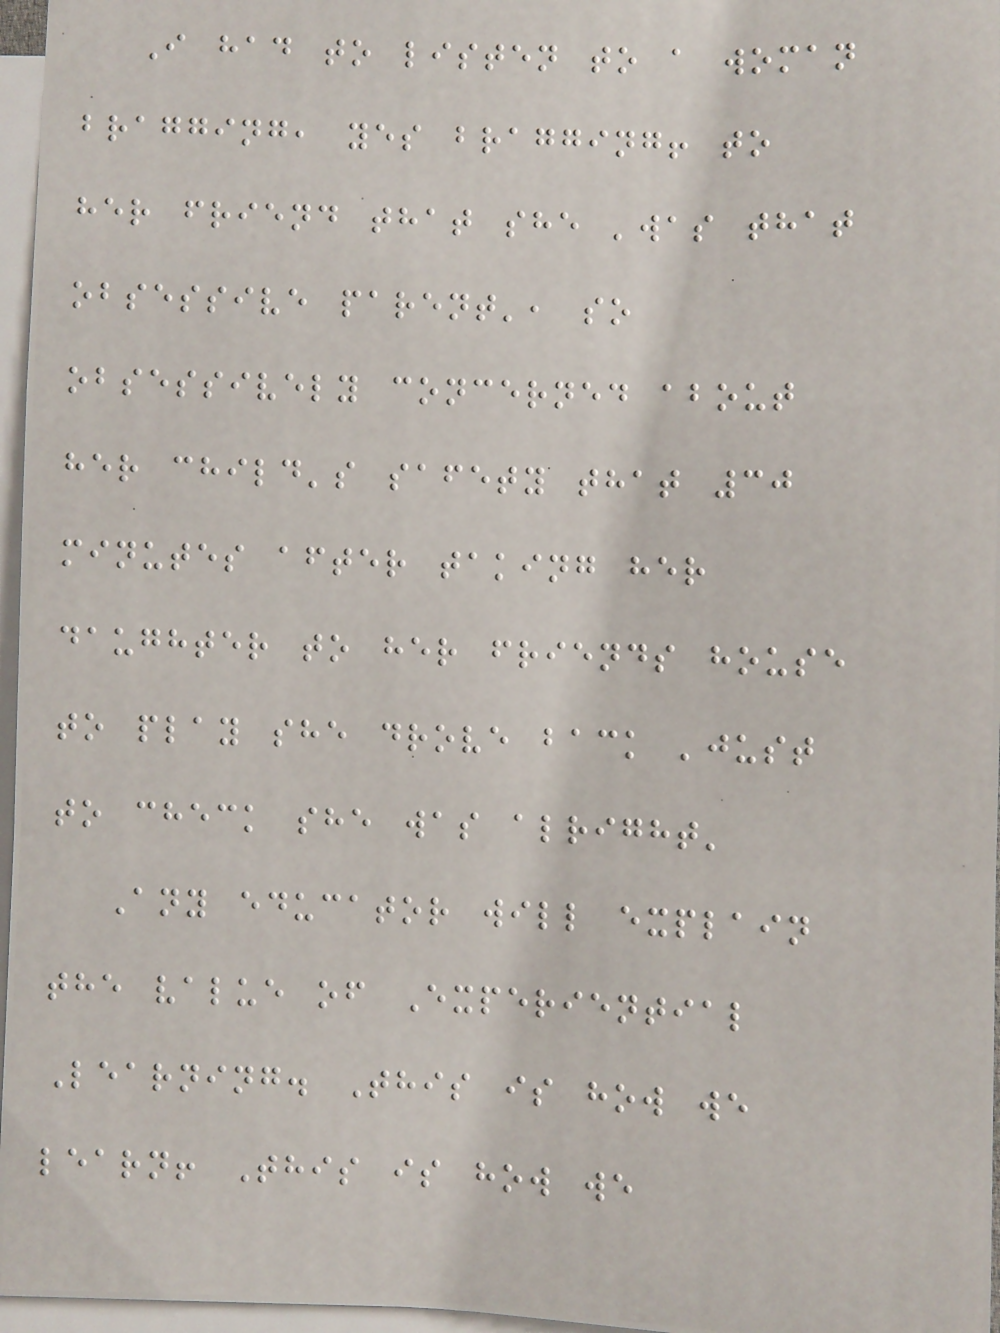I had to listen to a woman
bragging, yes bragging! to
her friend that she 'was that
obsessive parent', so
obsessively concerned about
her child's safety that 30
minutes after taking her
daughter to her friends house
to play she drove back 'just
to check she was alright'
Any educator will explain
the value of Experiential
Learning. This is how we
learn! This is how we
